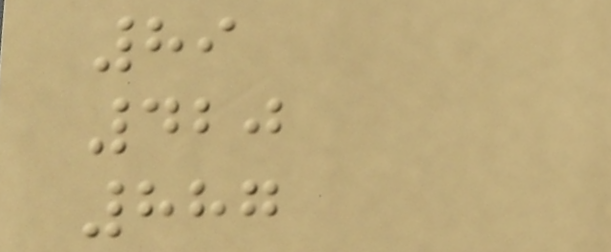89
420
887
